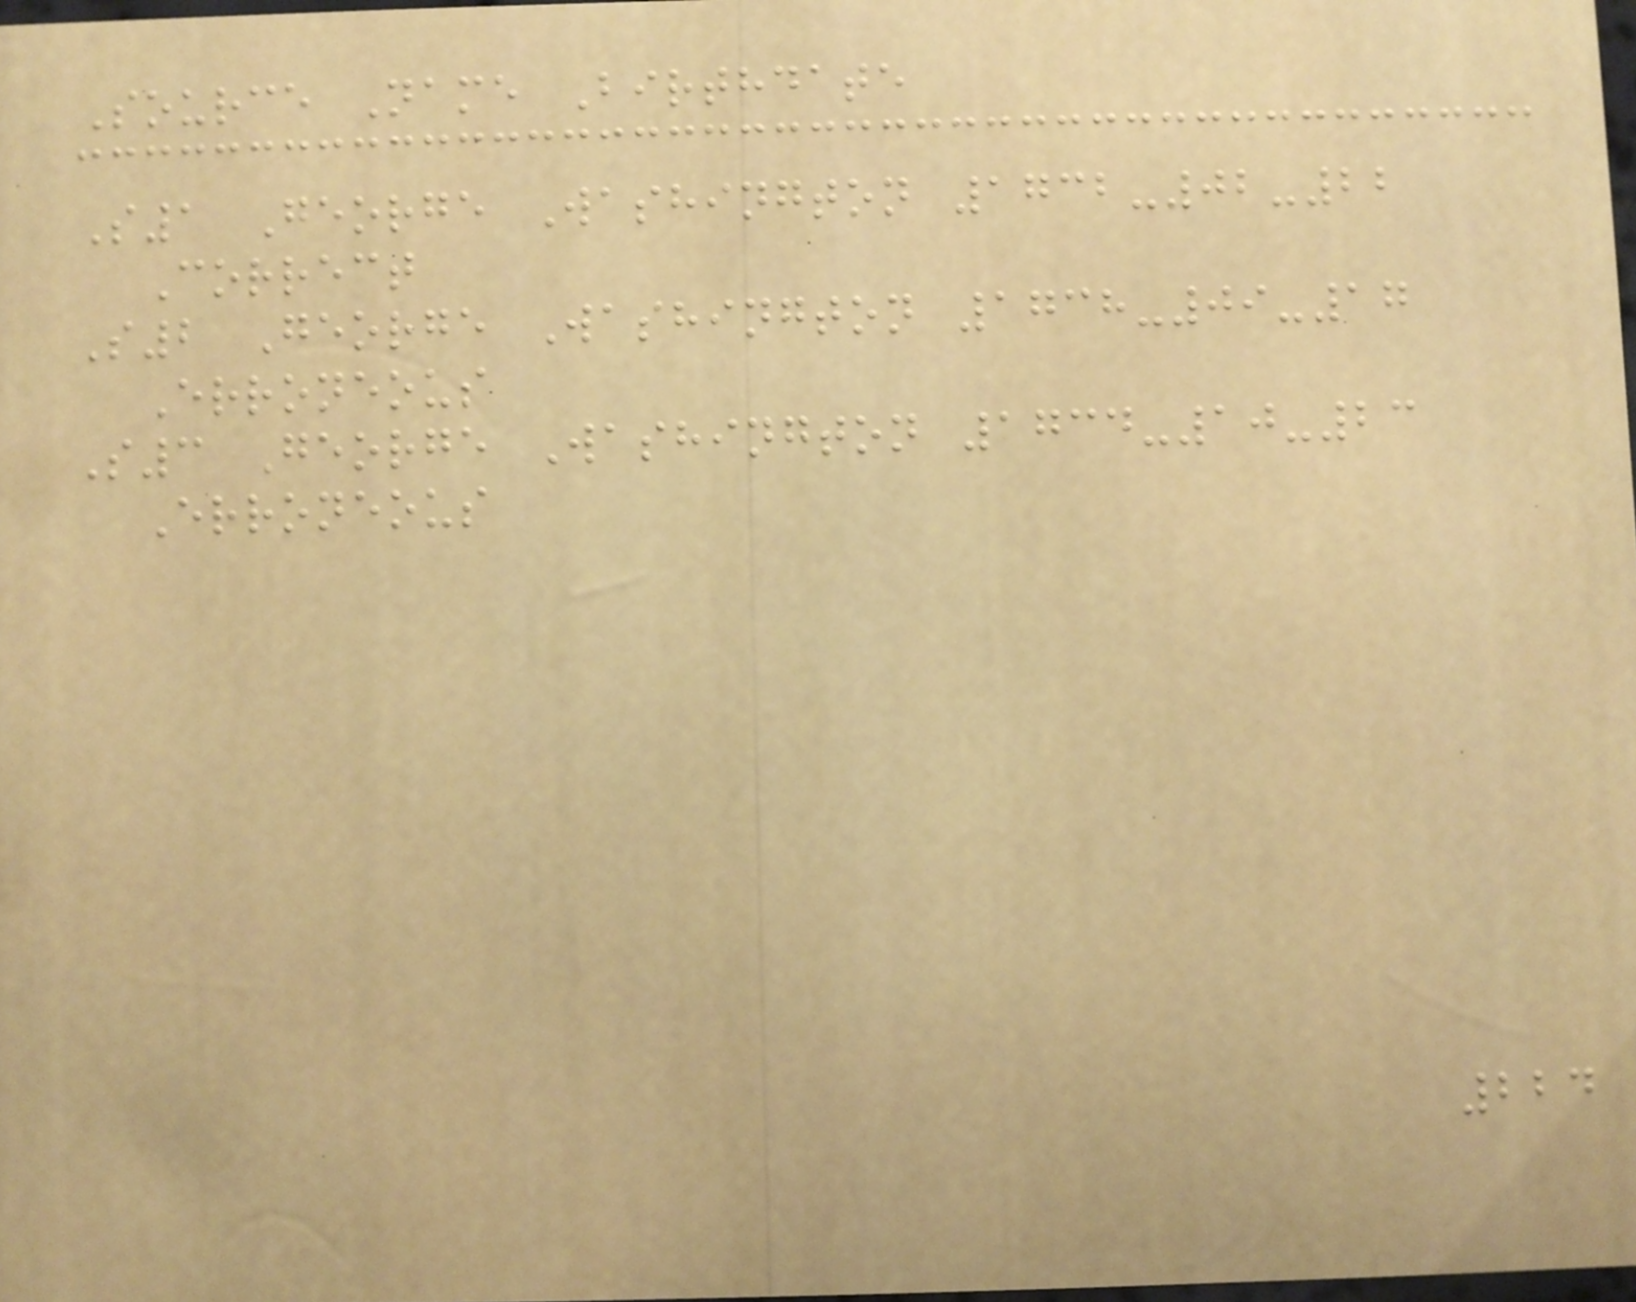Source Name Birthdate
S1 George Washington 1732-02-22
Correct
S2 George Washington 1738-09-17
Erroneous
S3 George Washington 1734-10-23
Erroneous
224
